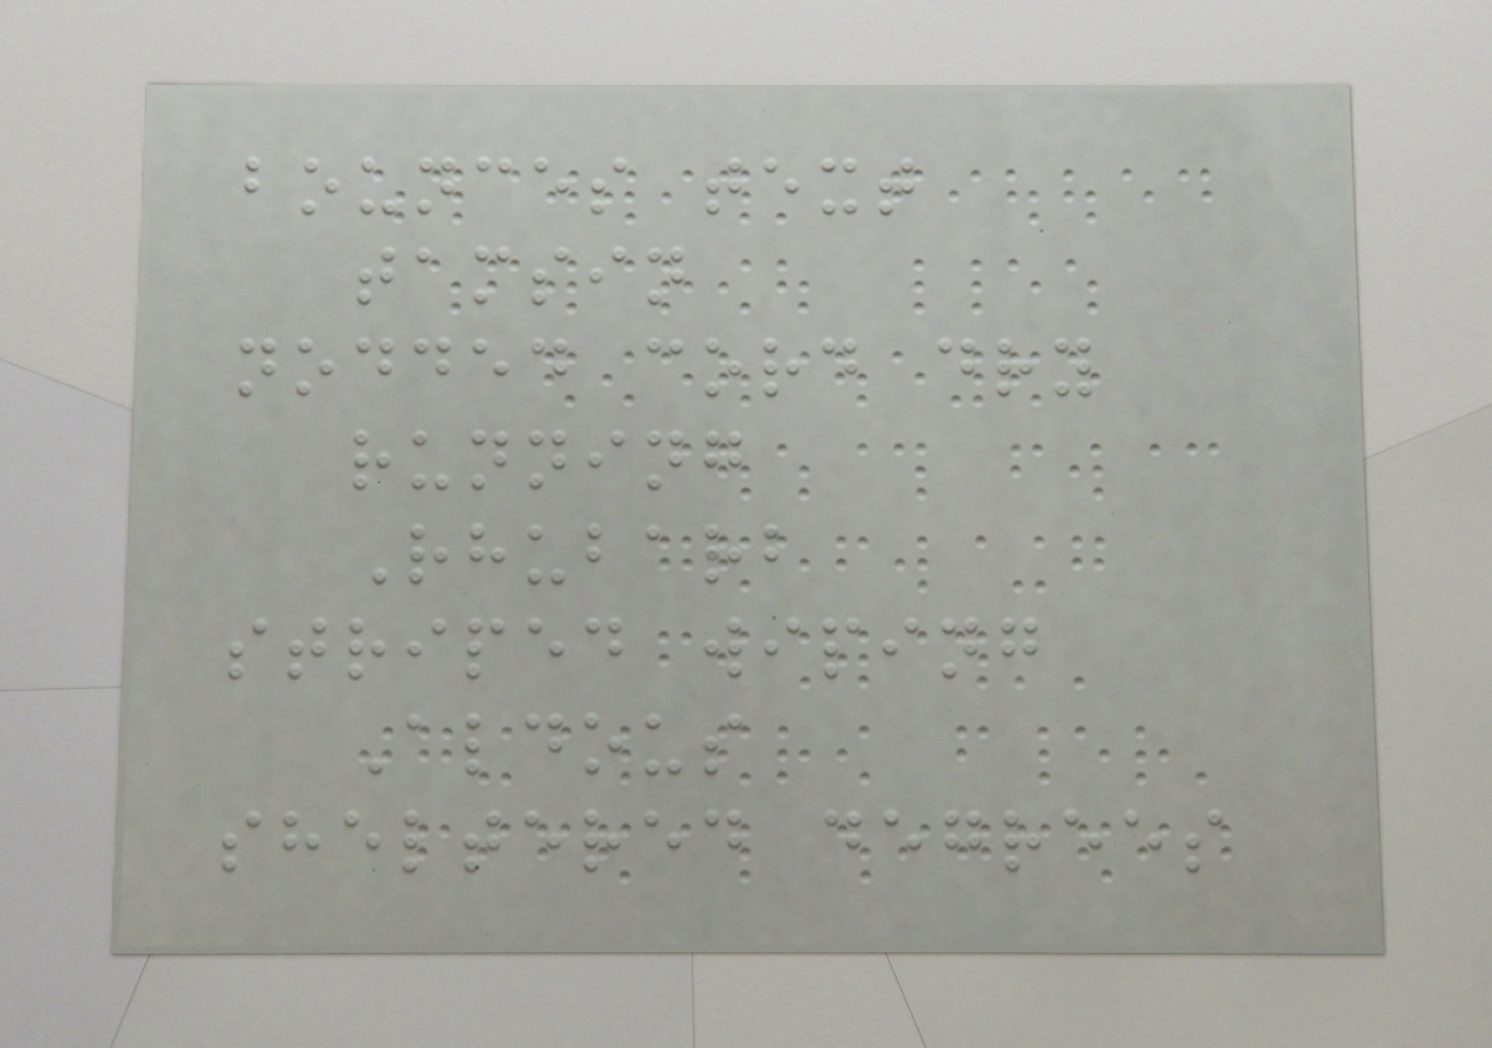bounces text
tamsin
nodded cord dry
running
Rhubarb
striped wiping
Aldous
sheltered degrees
